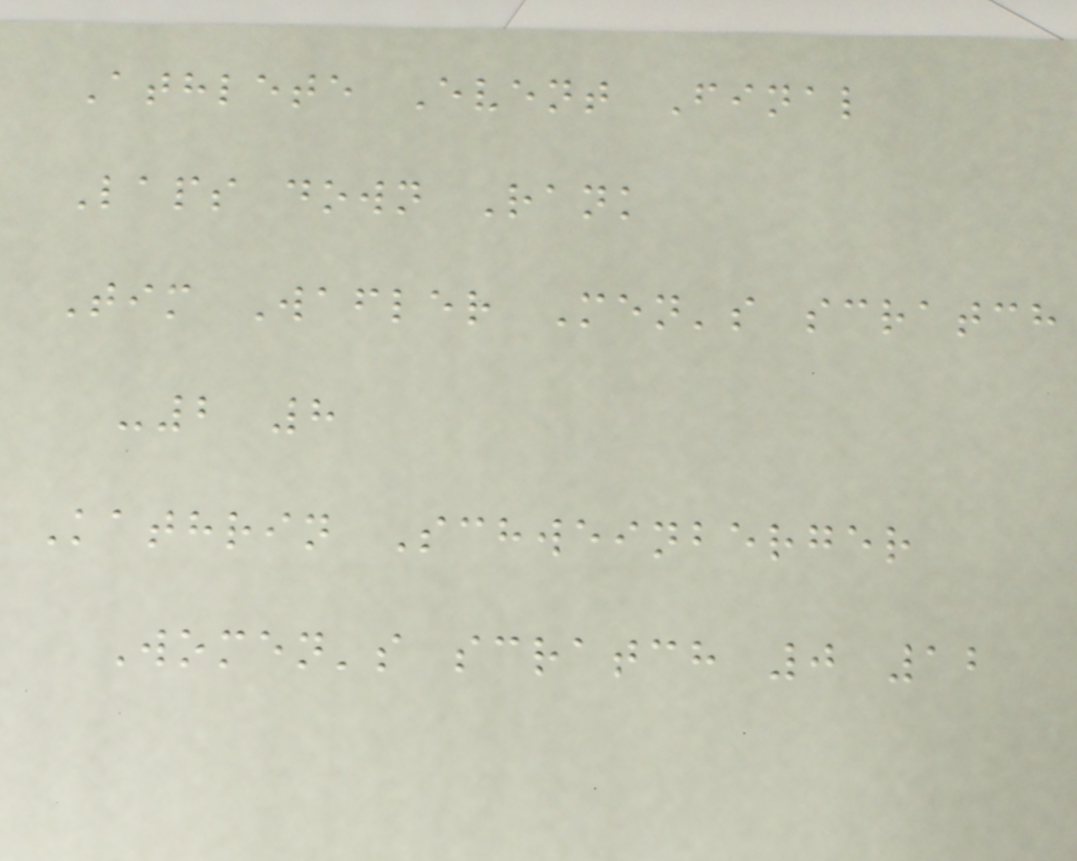Athlete Event Final
Laps down Rank
Tim Wafler Men's scratch
-2 8
Kathrin Schweinberger
Women's scratch 0 12
